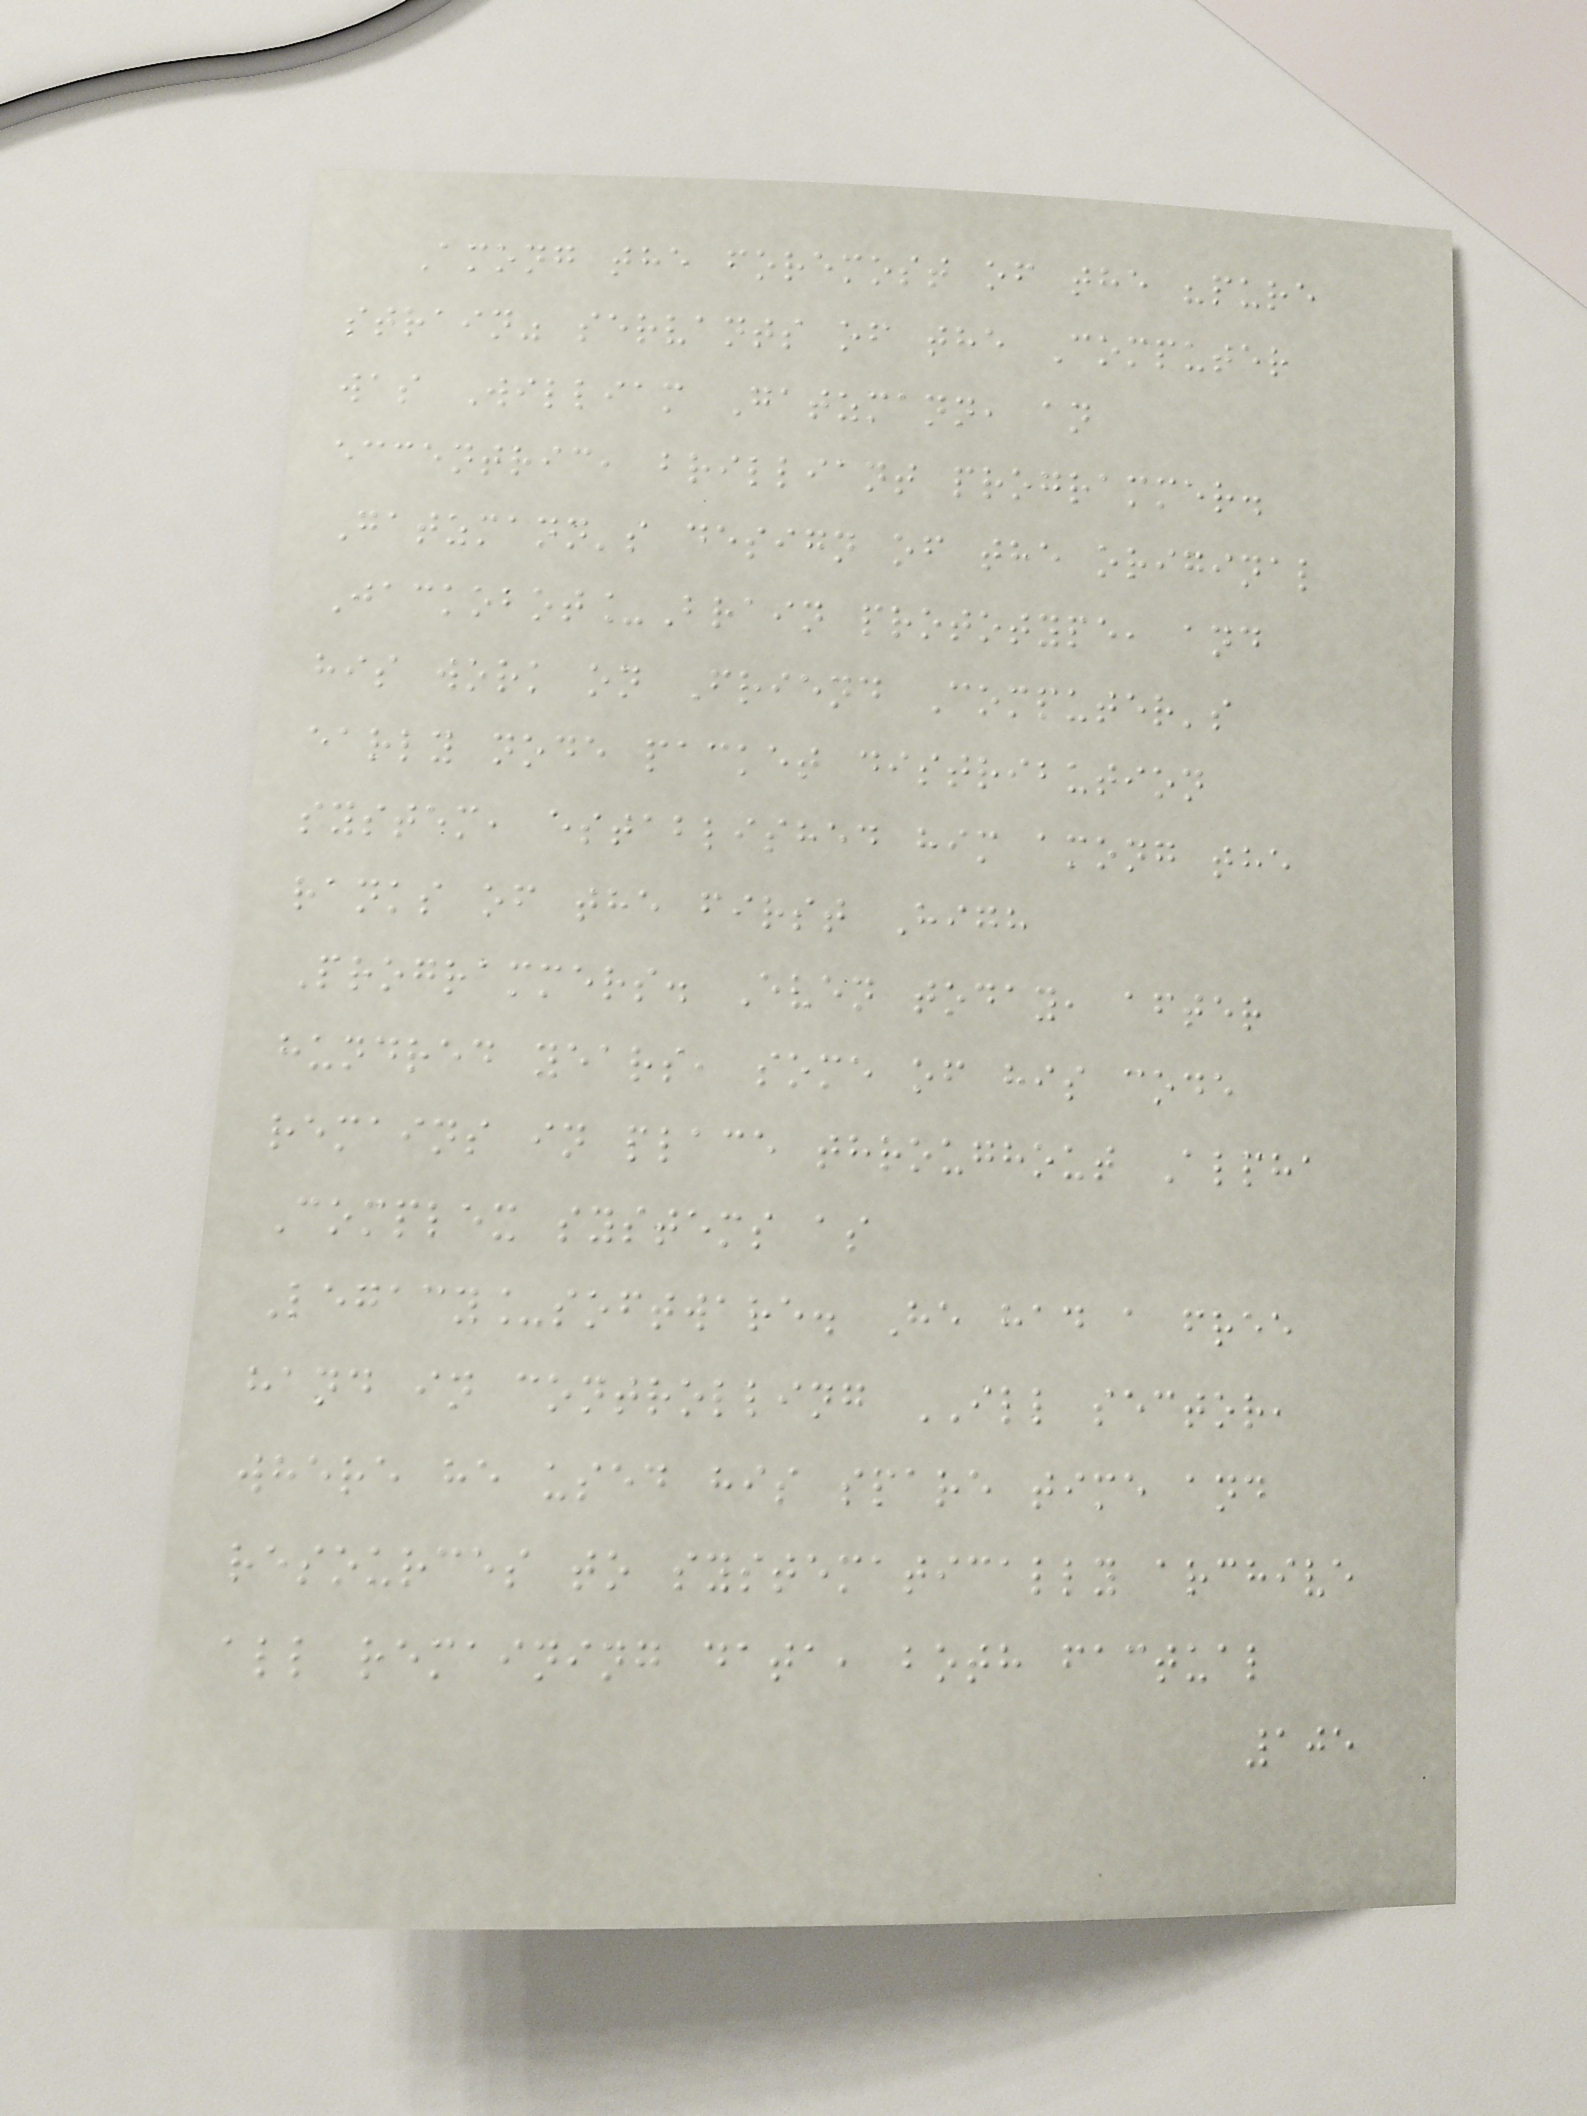Among the foremost of the "pure
strain" servants of the Computer
was William Gatzmann, an
eccentric, brilliant programmer.
Gatzmann's design of the original
Jackobot_Brain prototype, and
his work on Friend Computer's
early node packet distribution
system, established him among the
ranks of the first High
Programmers. Even today, after
hundred years, some of his code
remains in place throughout Alpha
Complex systems as
Legacy_software. He had a free
hand in controlling ILL sector,
where he used his spare time and
resources to systematically archive
all remaining data, both factual
105
